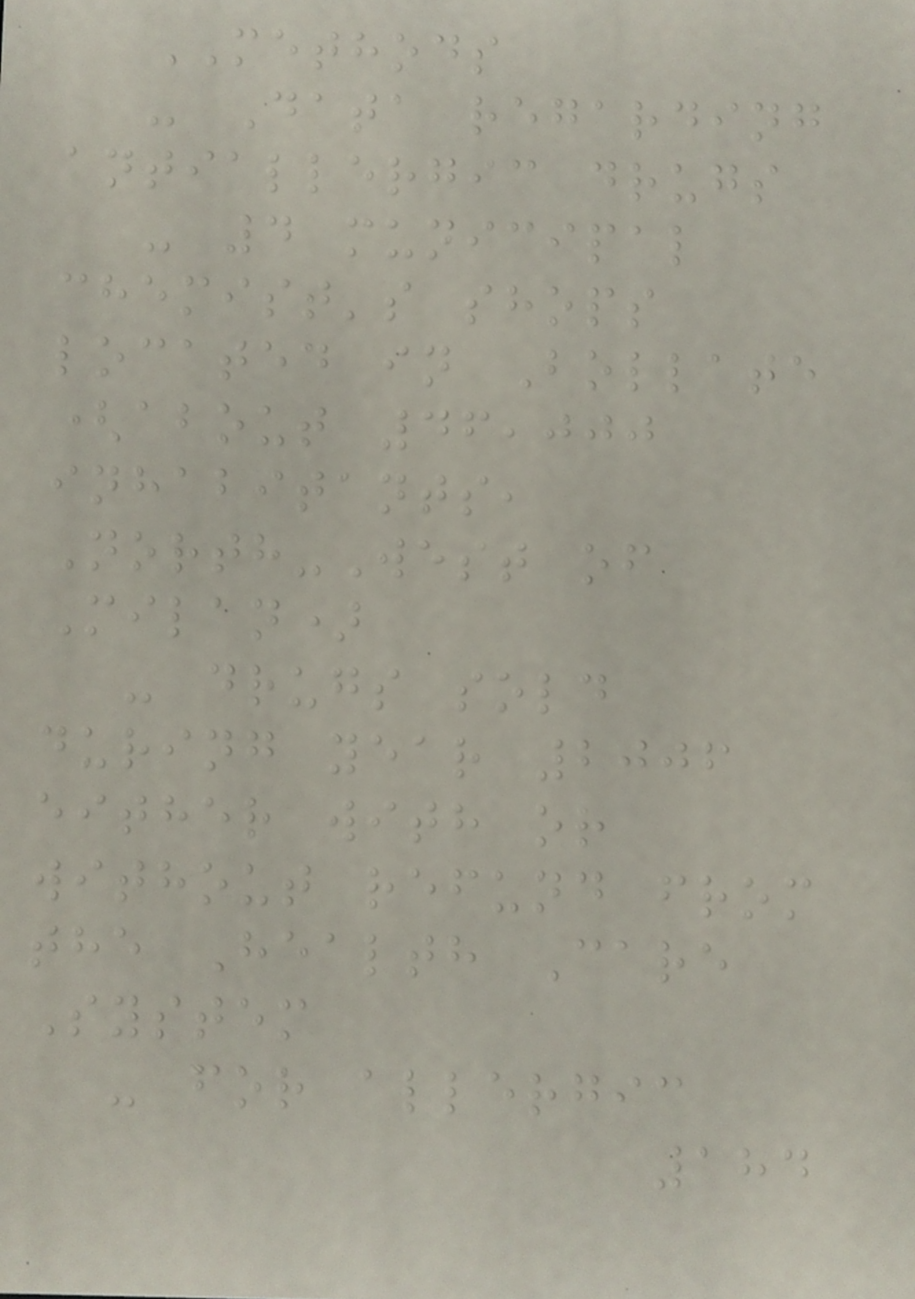METHODS
- Data regarding
antiallergic drugs
- 4 municipal
chemist's shops
located in Bollate
(about 46,000
inhabitants,
North-West of
Milan)
- drugs sold
during year 2006
either with or
without refund from
the Health Care
System
- for allergic
184
